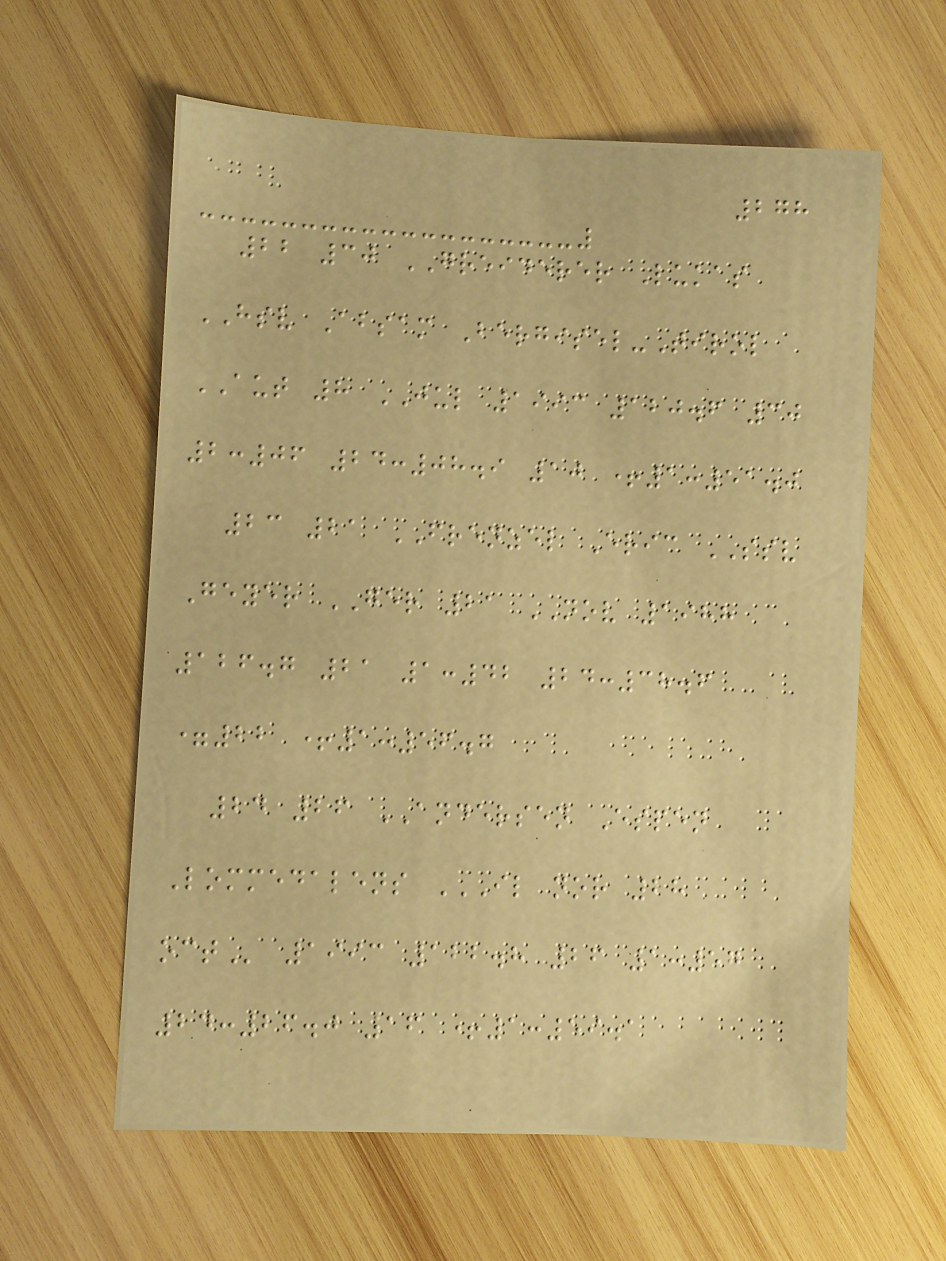278
22 30 GREIDERER Lukas
HSV Absam Bergisel-Tirol
AUT 8 JUL 1993 120.6 30
2:06 24:08.9 10 +1:51.0
23 21 FRENZEL Eric SSV
Geyer GER 21 NOV 1988
126.7 21 1:42 24:38.6
=22 +1:56.7
24 26 ANDERSEN Espen
Lommedalens IL NOR 28
OCT 1993 122.8 26 1:57
24:26.0 16 +1:59.1
